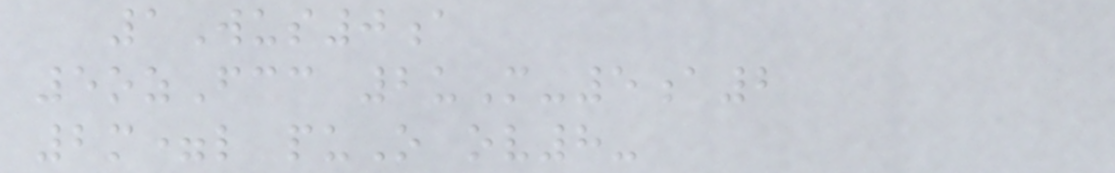1Wus0a
5ozFcc 2uM-5a2
2m=l puO ov8-
